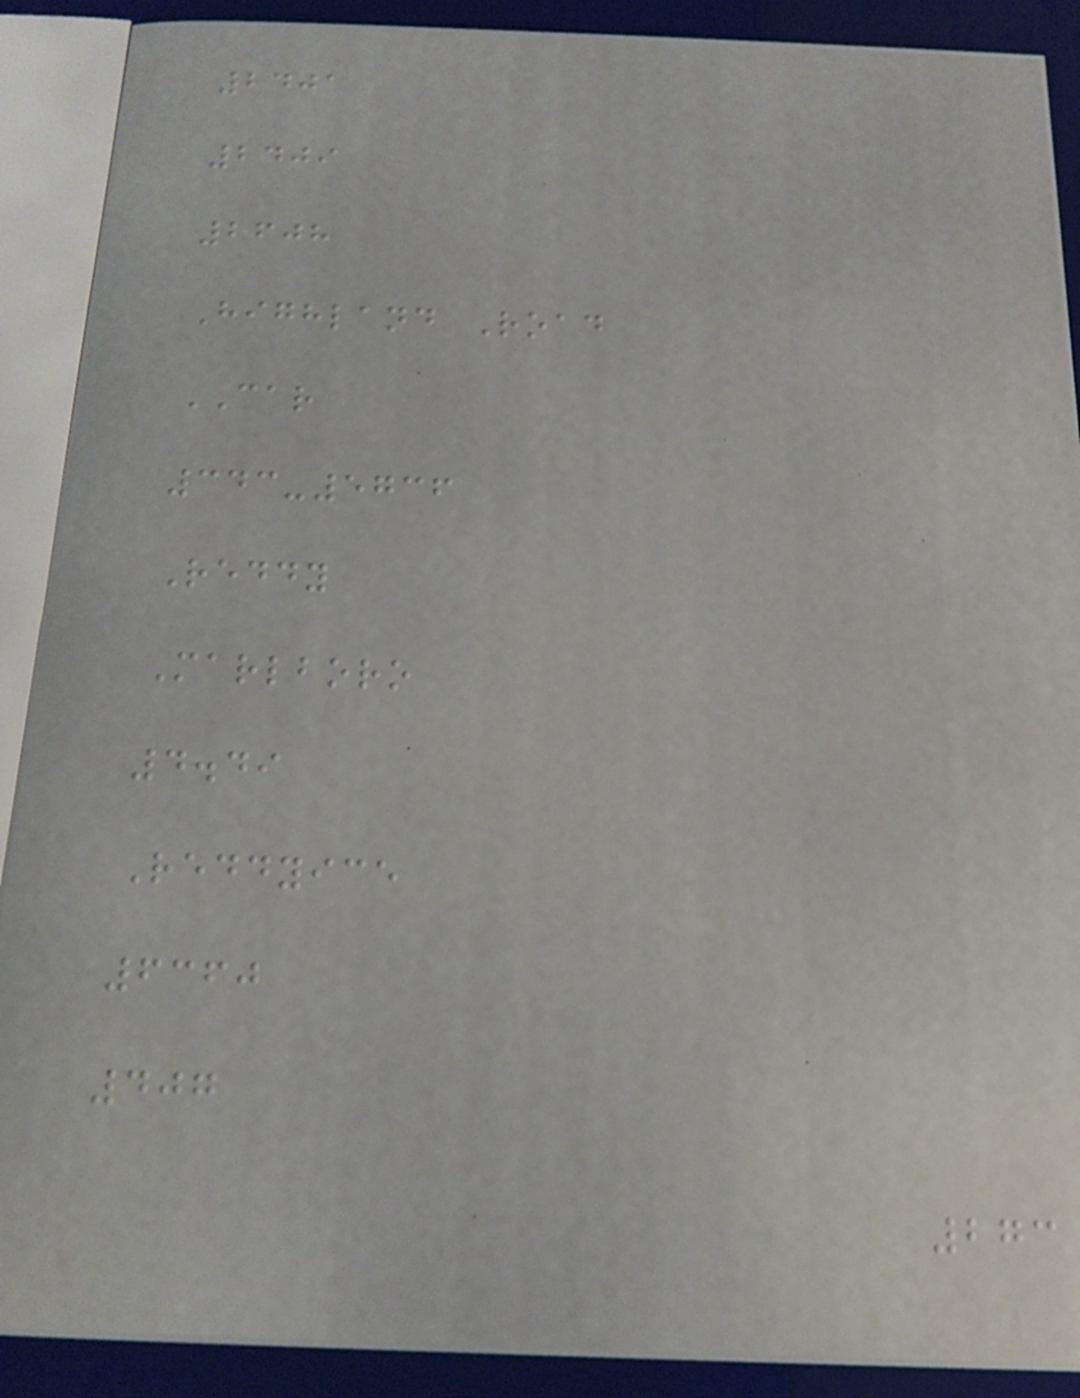2401
2409
2608
Highland Road
CAR
343-5736
Reddy
Marlboro
4.49
Reddyice
6360
407
273
